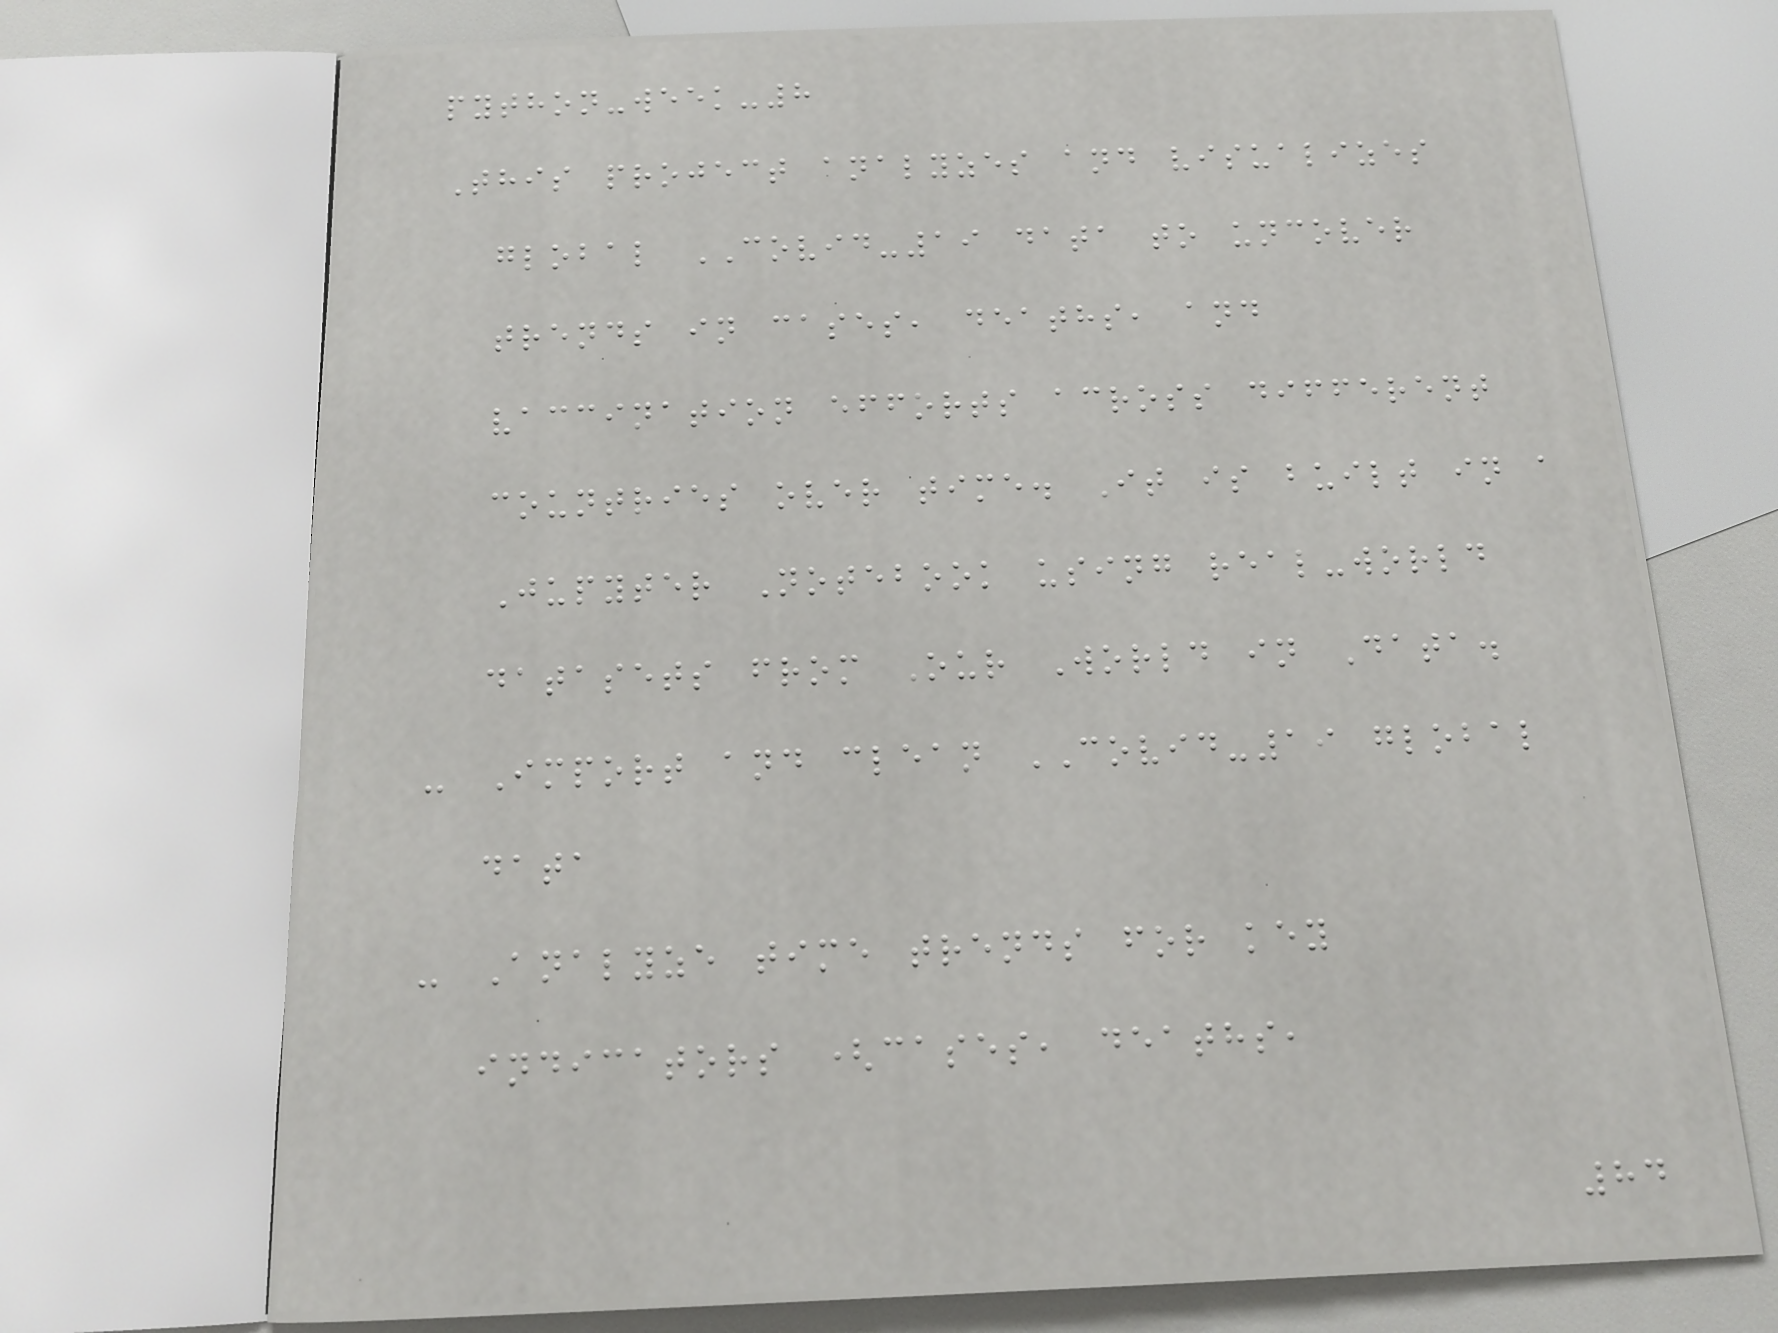python-week-8
This project analyzes and visualizes
global COVID-19 data to uncover
trends in cases, deaths, and
vaccination efforts across different
countries over time. It is built in a
Jupyter Notebook using real-world
datasets from Our World in Data.
- Import and clean COVID-19 global
data
- Analyze time trends for key
indicators (cases, deaths,
84
